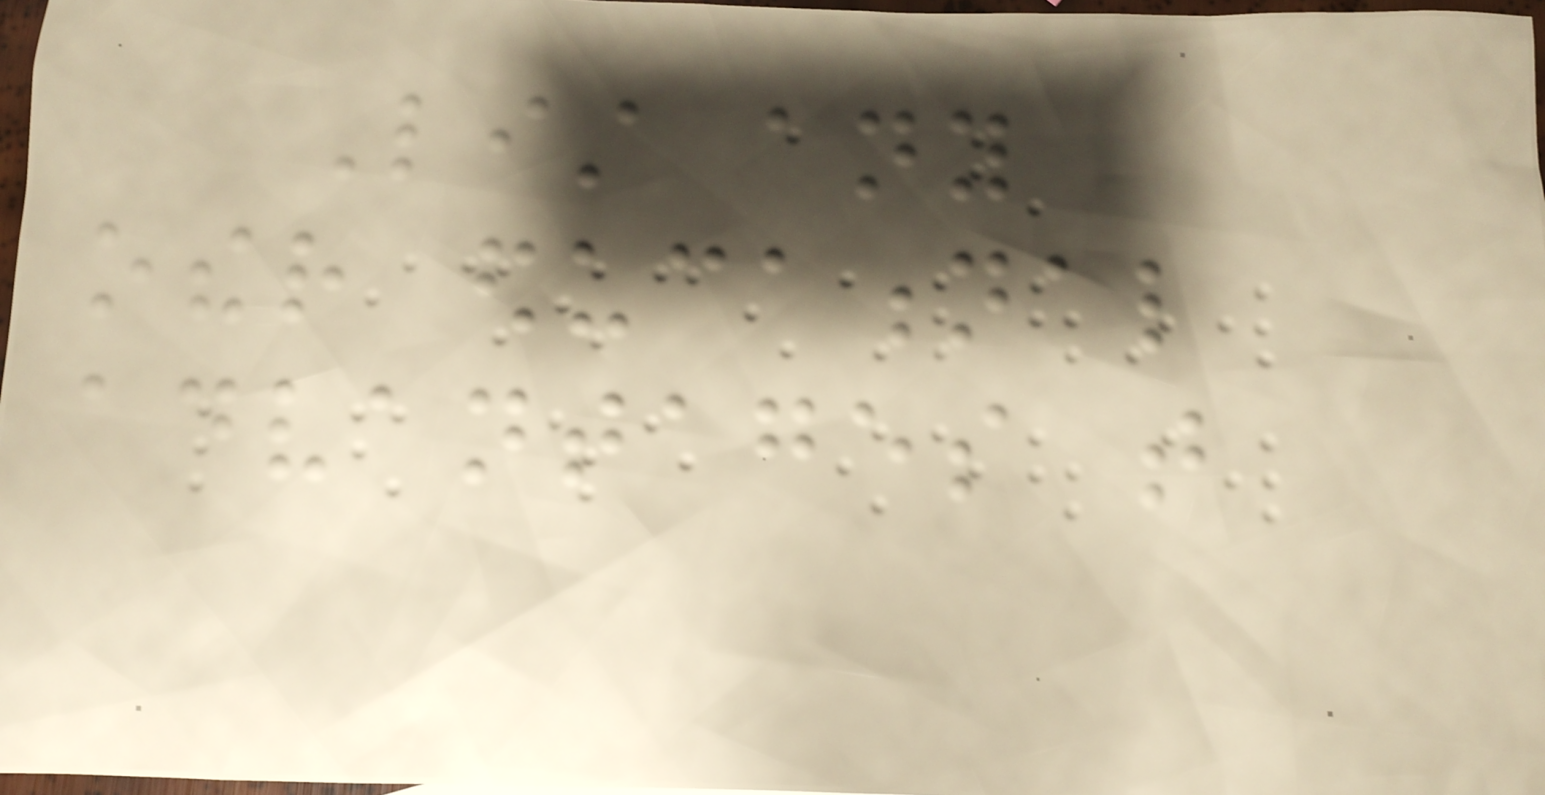List any
other educational
advantages that
